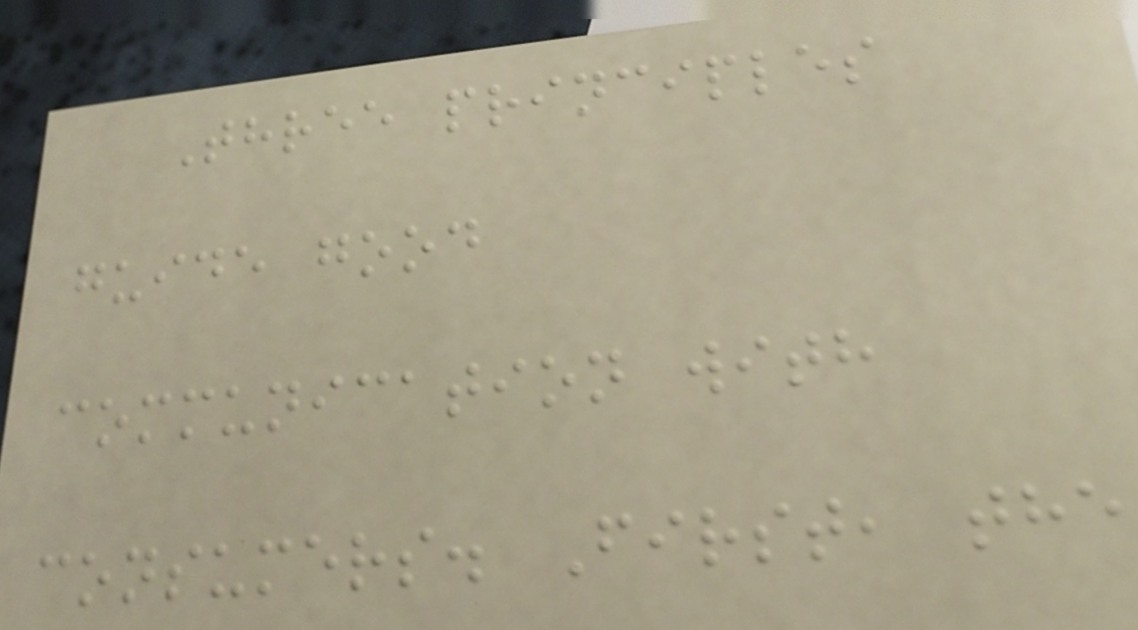Three principles
guide good
communication with
consumers. First, the
